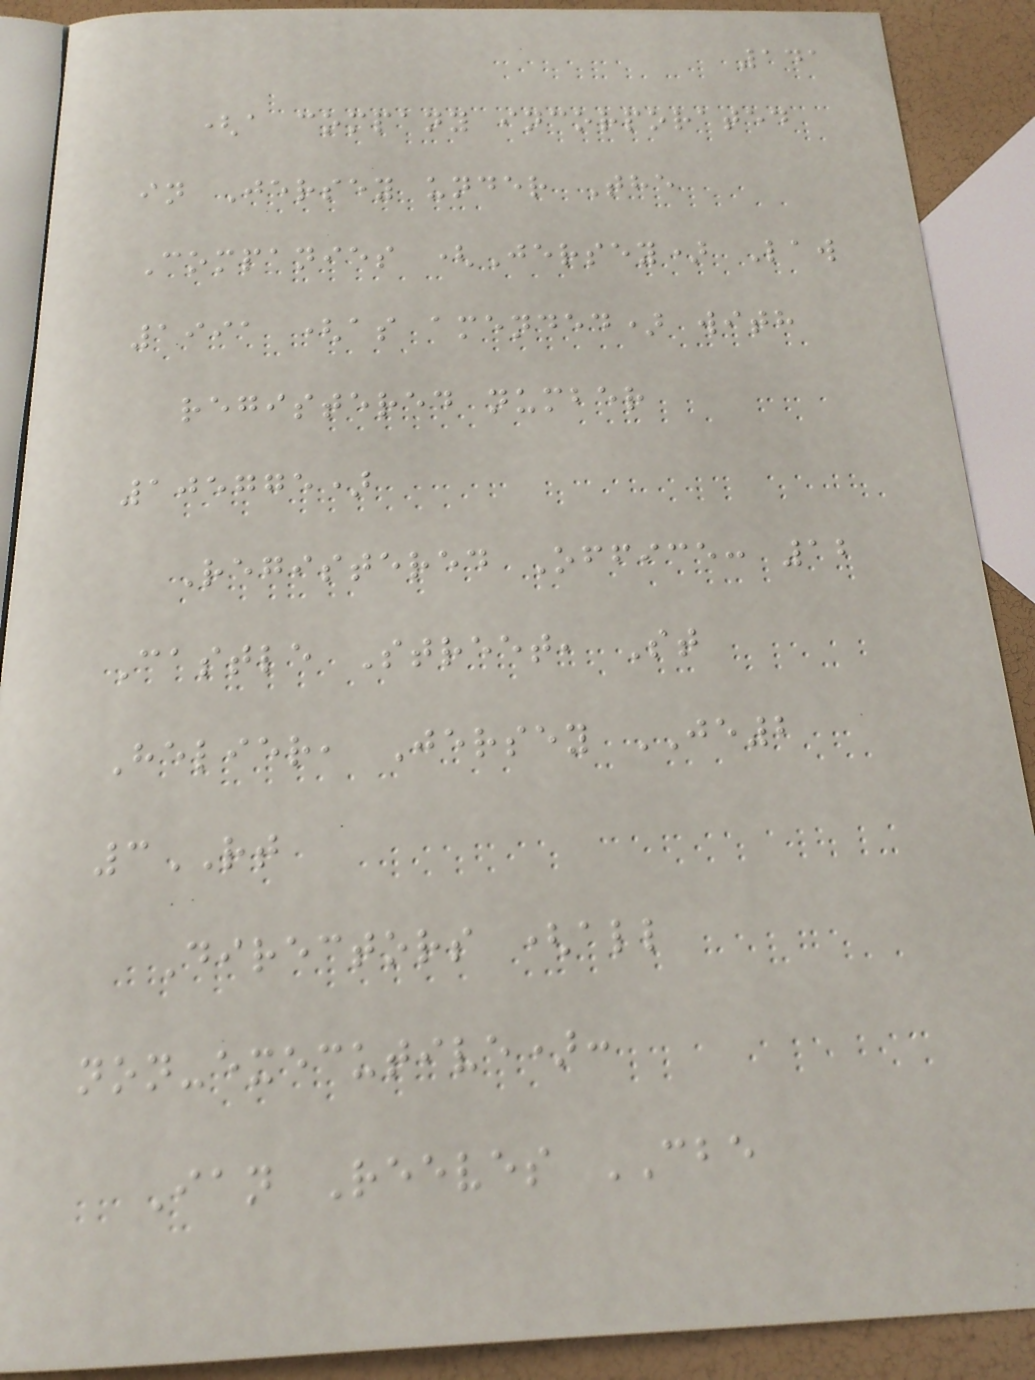141
(a company incorporated
in Jersey under The
Companies (Jersey) Law
1991 (as amended) with
registered number
105775)
Registered Office: 12
Castle Street, St
Helier, Jersey JE2
3RT
Directors (all
non-executive):
Ian Reeves CBE
